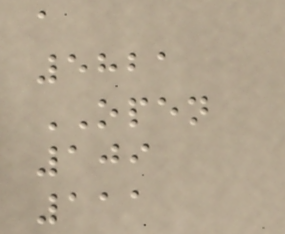a
5821
OPEN
109
111
